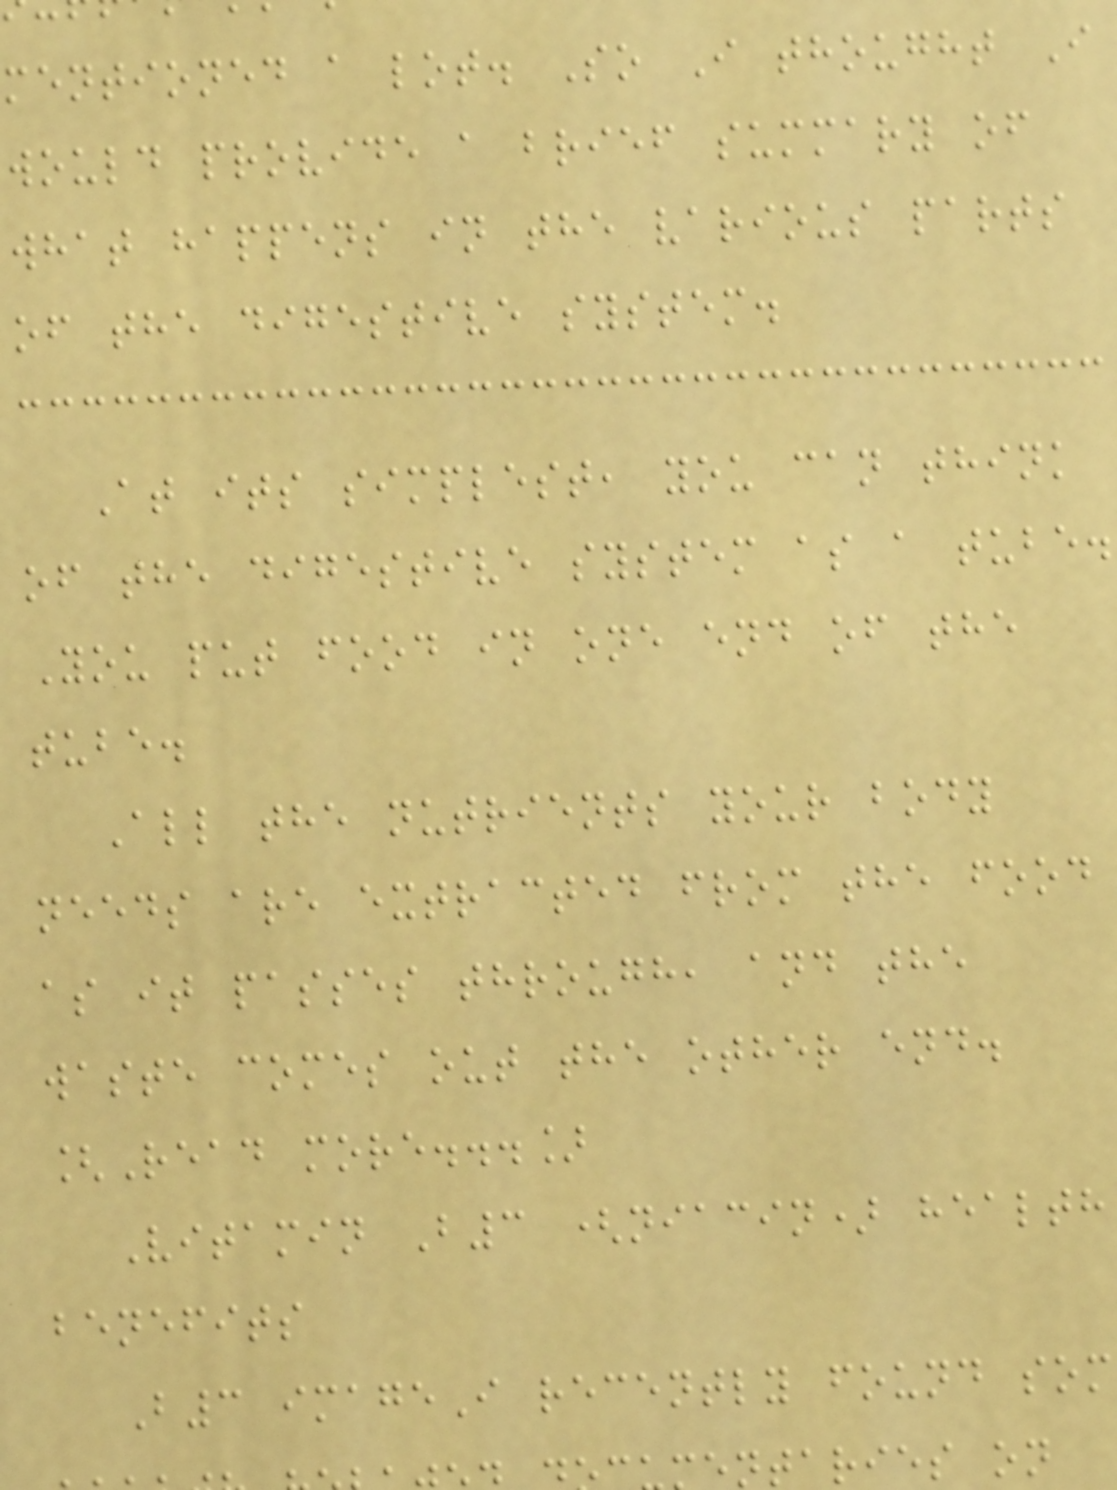mentioned a lot. So I thought I
would provide a brief summary of
what happens in the various parts
of the digestive system.
At its simplest, you can think
of the digestive system as a tube.
You put food in one end of the
tube.
All the nutrients your body
needs are extracted from the food
as it passes through, and the
waste comes out the other end.
[Read more...]
Vitamin B3 (niacin) health
benefits
B3 imageI recently found som
ntaries on
